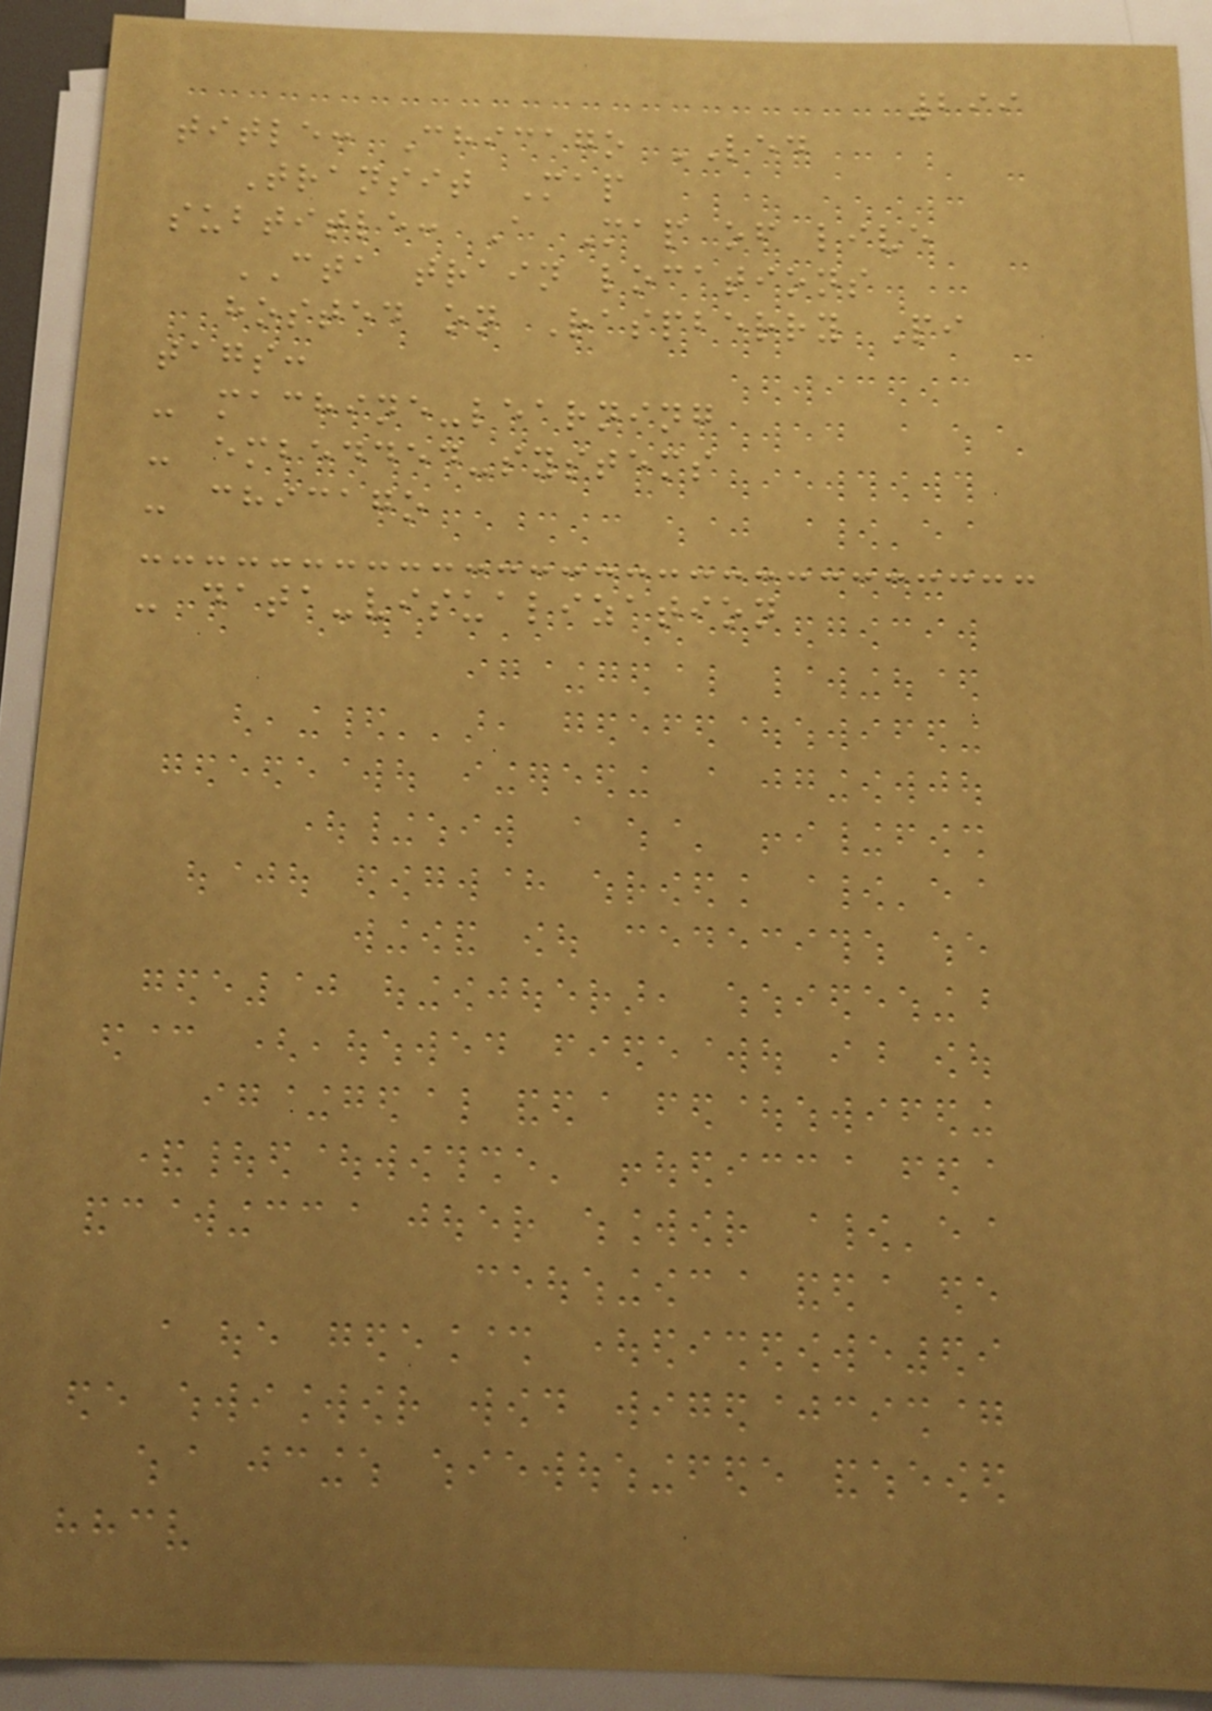299
title: Chicago LED
Transit Map
subtitle: A Map of live
CTA train locations
hosted on Raspberry Pi
tags:
- machine-learning
- embedded-systems
- chicago
- data-visualization
